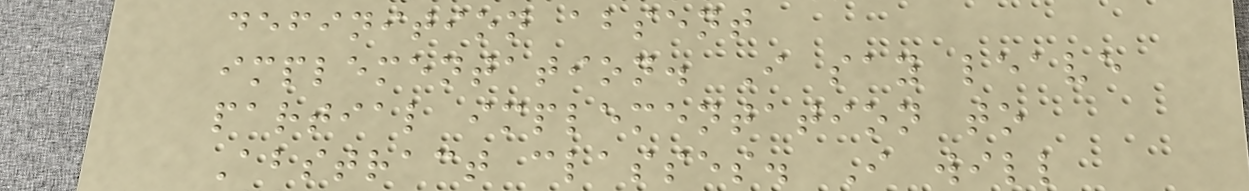definition absent
implementation. I say leave
partial implementation to
Abstract classes. I will
